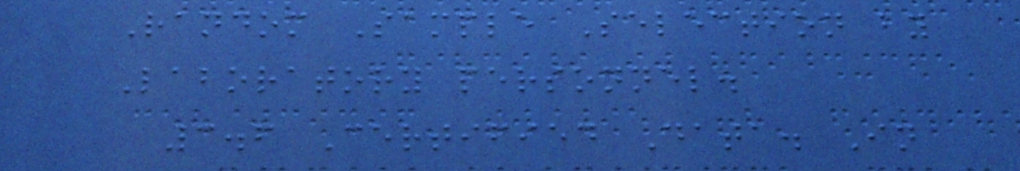Random Sample Selection by
Laboratory personnel.
3.6 Certified Data. In
